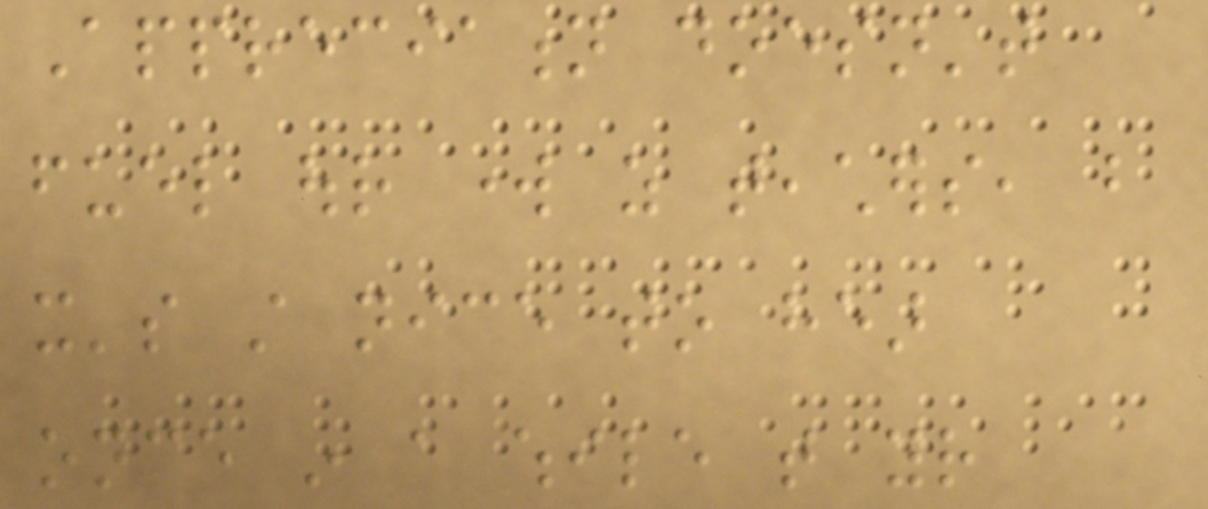Appreciation doesn't
fuel our work as teachers, but
it's still nice to hear
once in a while that your
